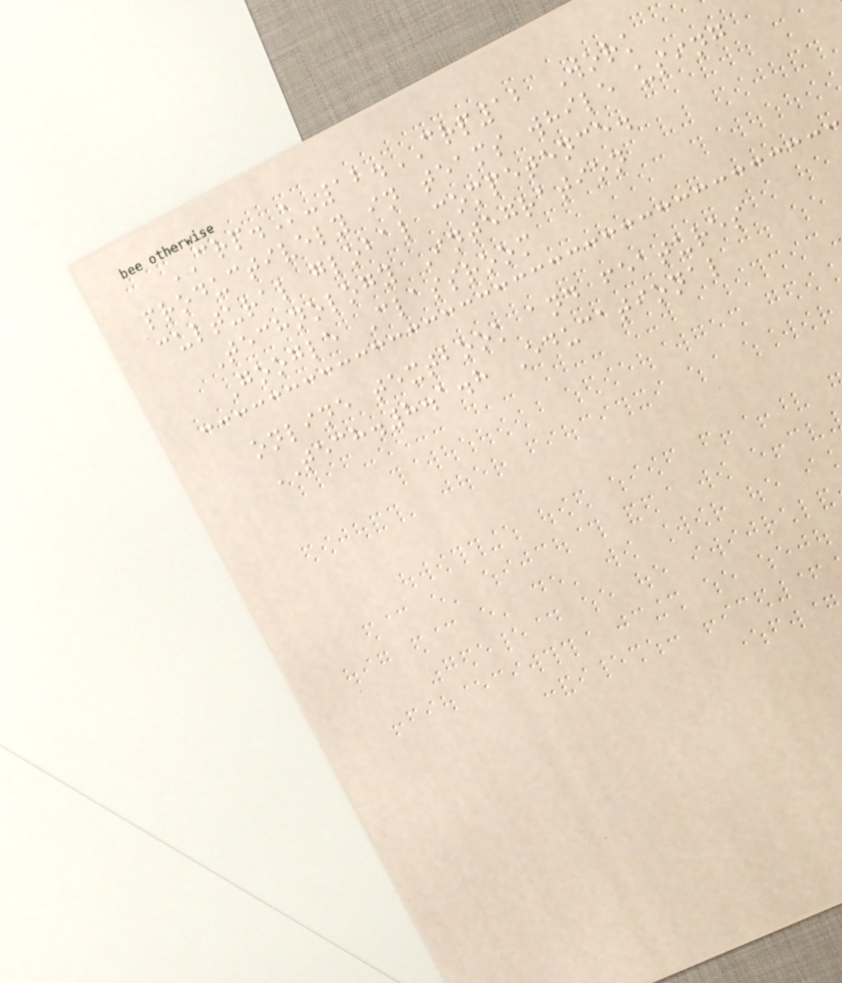CRP.K-12.CRP12 Work
productively in teams while using
cultural global competence.
Technology Integration
Google Classroom
online textbook and features
TECH.8.1.8 Educational
